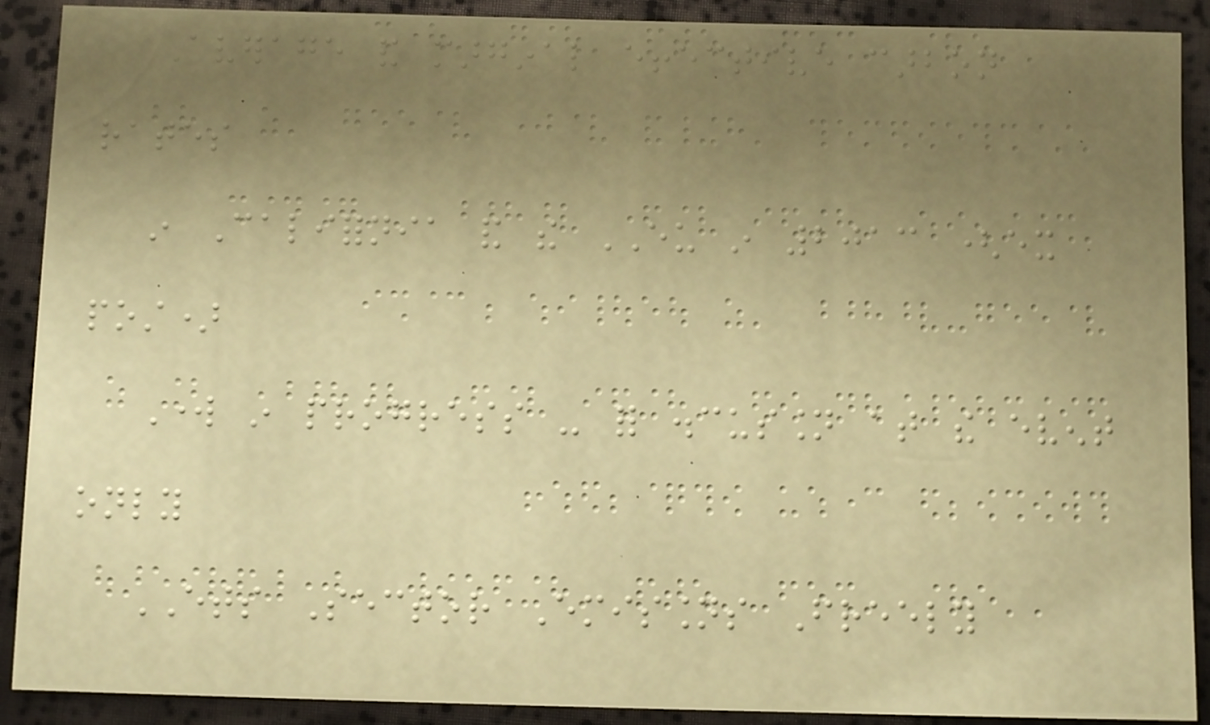Average and marginal effective carbon
rates
in California and the EU in 2013 (ex
post)
Work in progress - for discussion at the event
only
ETS Sector Emissions Freely
